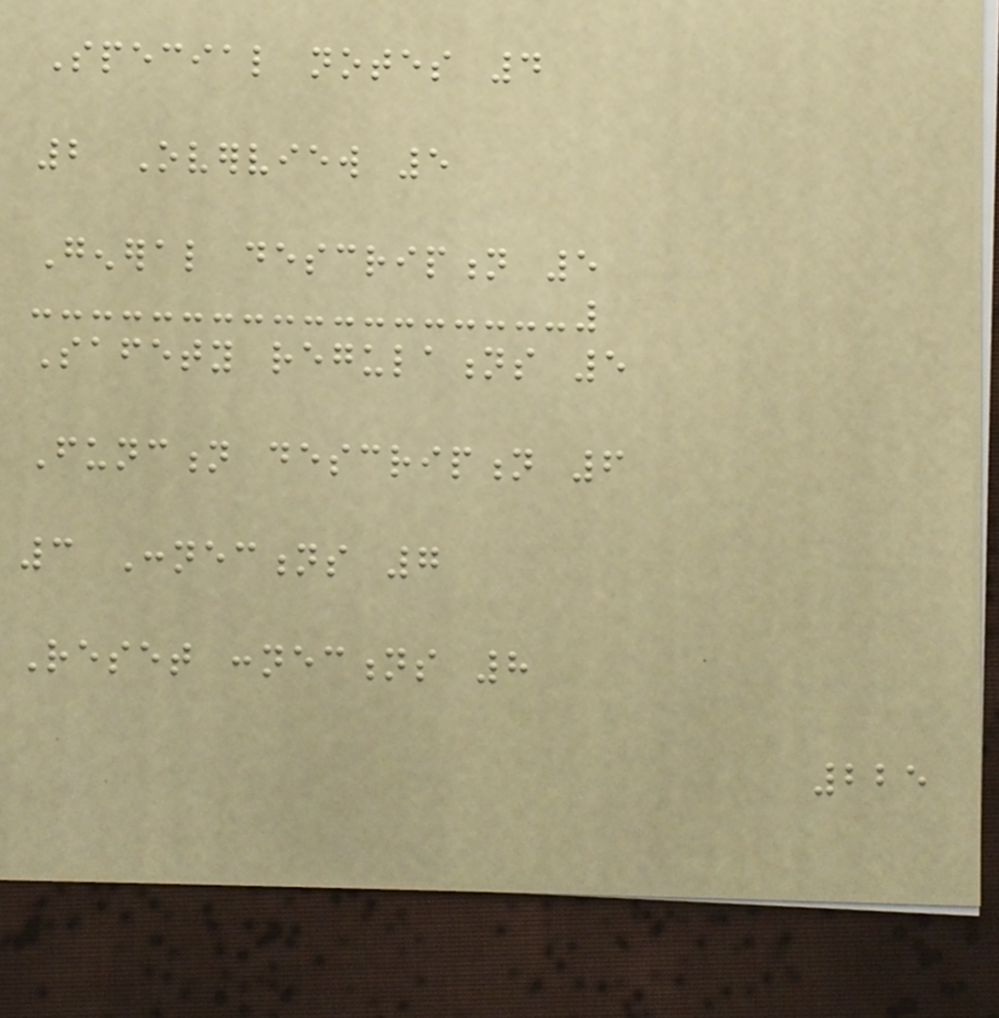Special notes 4
2 Overview 5
General description 5
Safety regulations 5
Function description 6
3 Connections 7
Reset connections 8
225
